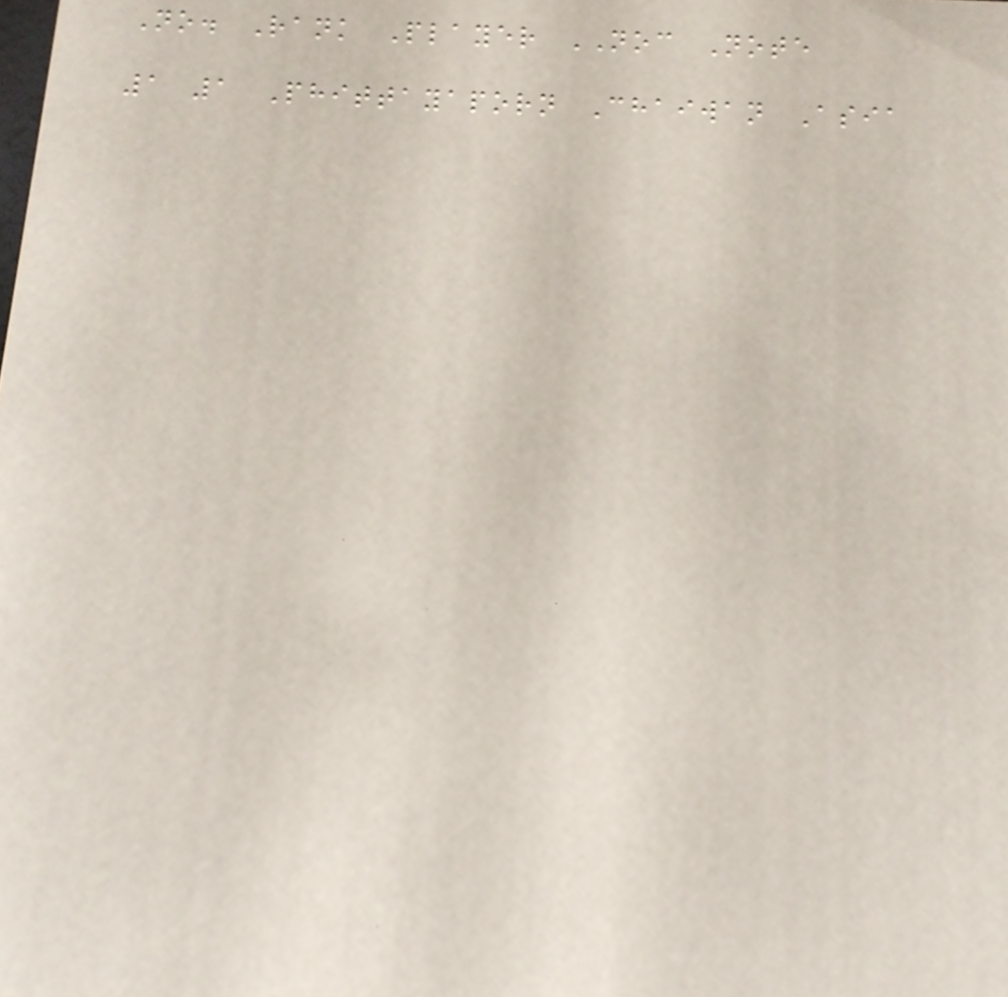No. Rank Player NOC Note
1 1 Phittayaporn Chaiwan Asia
